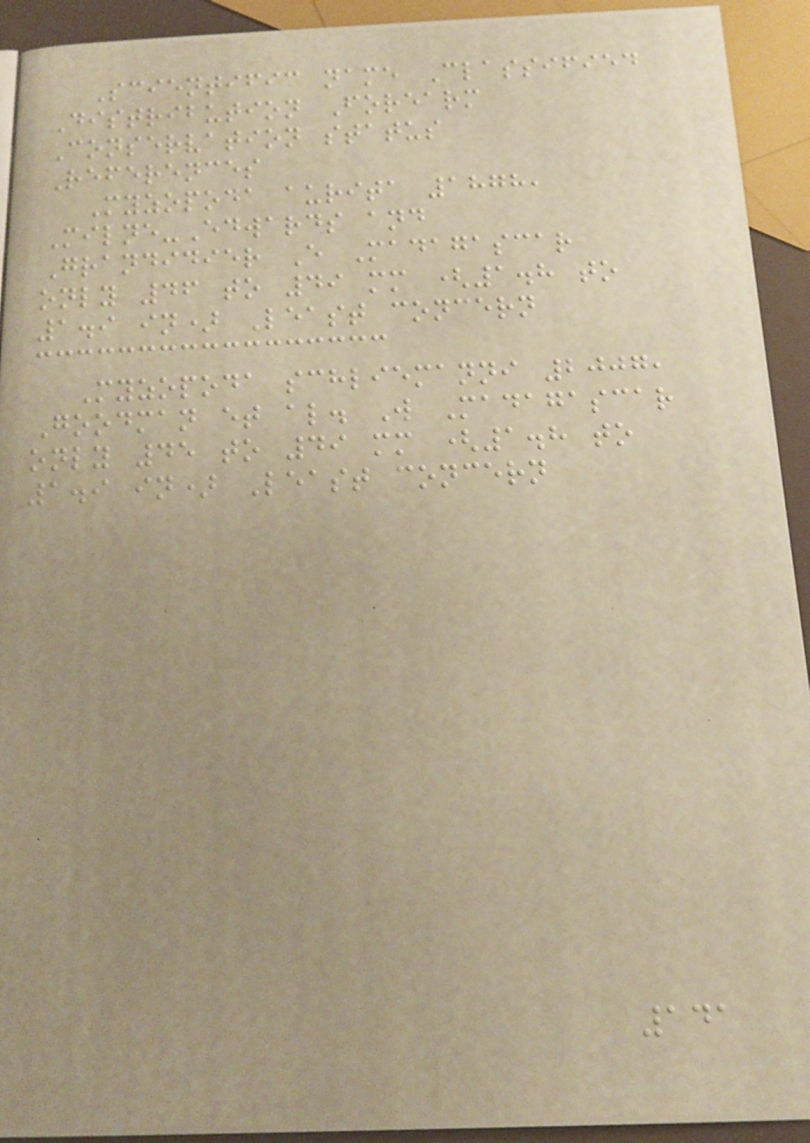Scientific name Classified
Distribution Forearm
Conservation status
References
Myzopoda aurita 1878,
Milne-Edwards and
Grandidier E Madagascar
only 46 to 49 mm (1.8 to
1.9 in) Least concern
Myzopoda schliemanni 2007,
Goodman et al. W Madagascar
only 45 to 49 mm (1.8 to
1.9 in) Least concern
141
